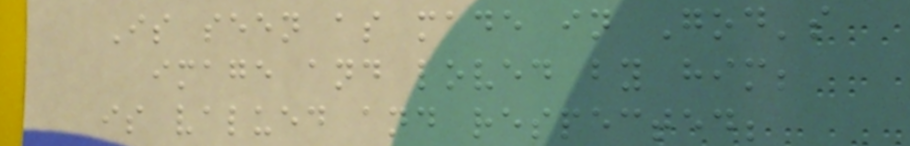Is seen as made in God's
image and loved by him;
is valued and respected;
